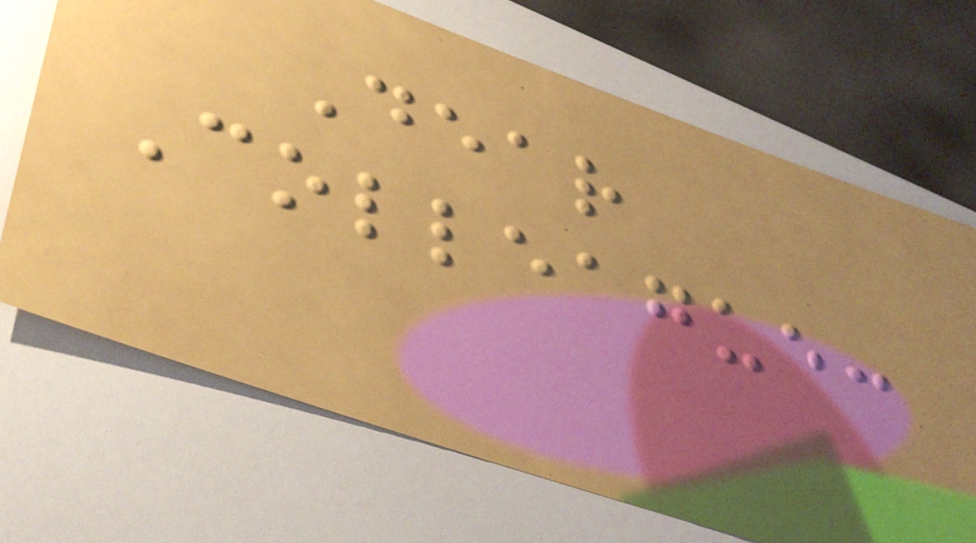Dear
Colleague:
